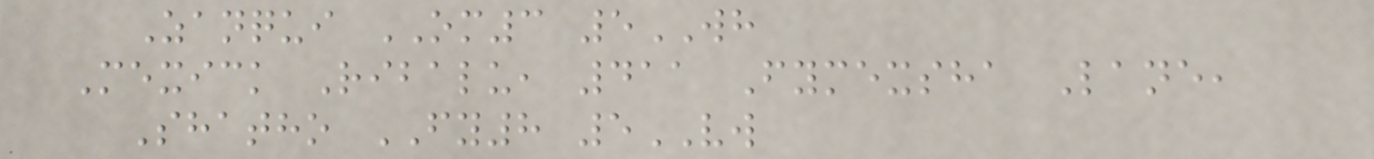Zanqui OM3 5WH
Mexick Ribalu, 411 Fymexsha Lane,
Shatho FY8 5VW
